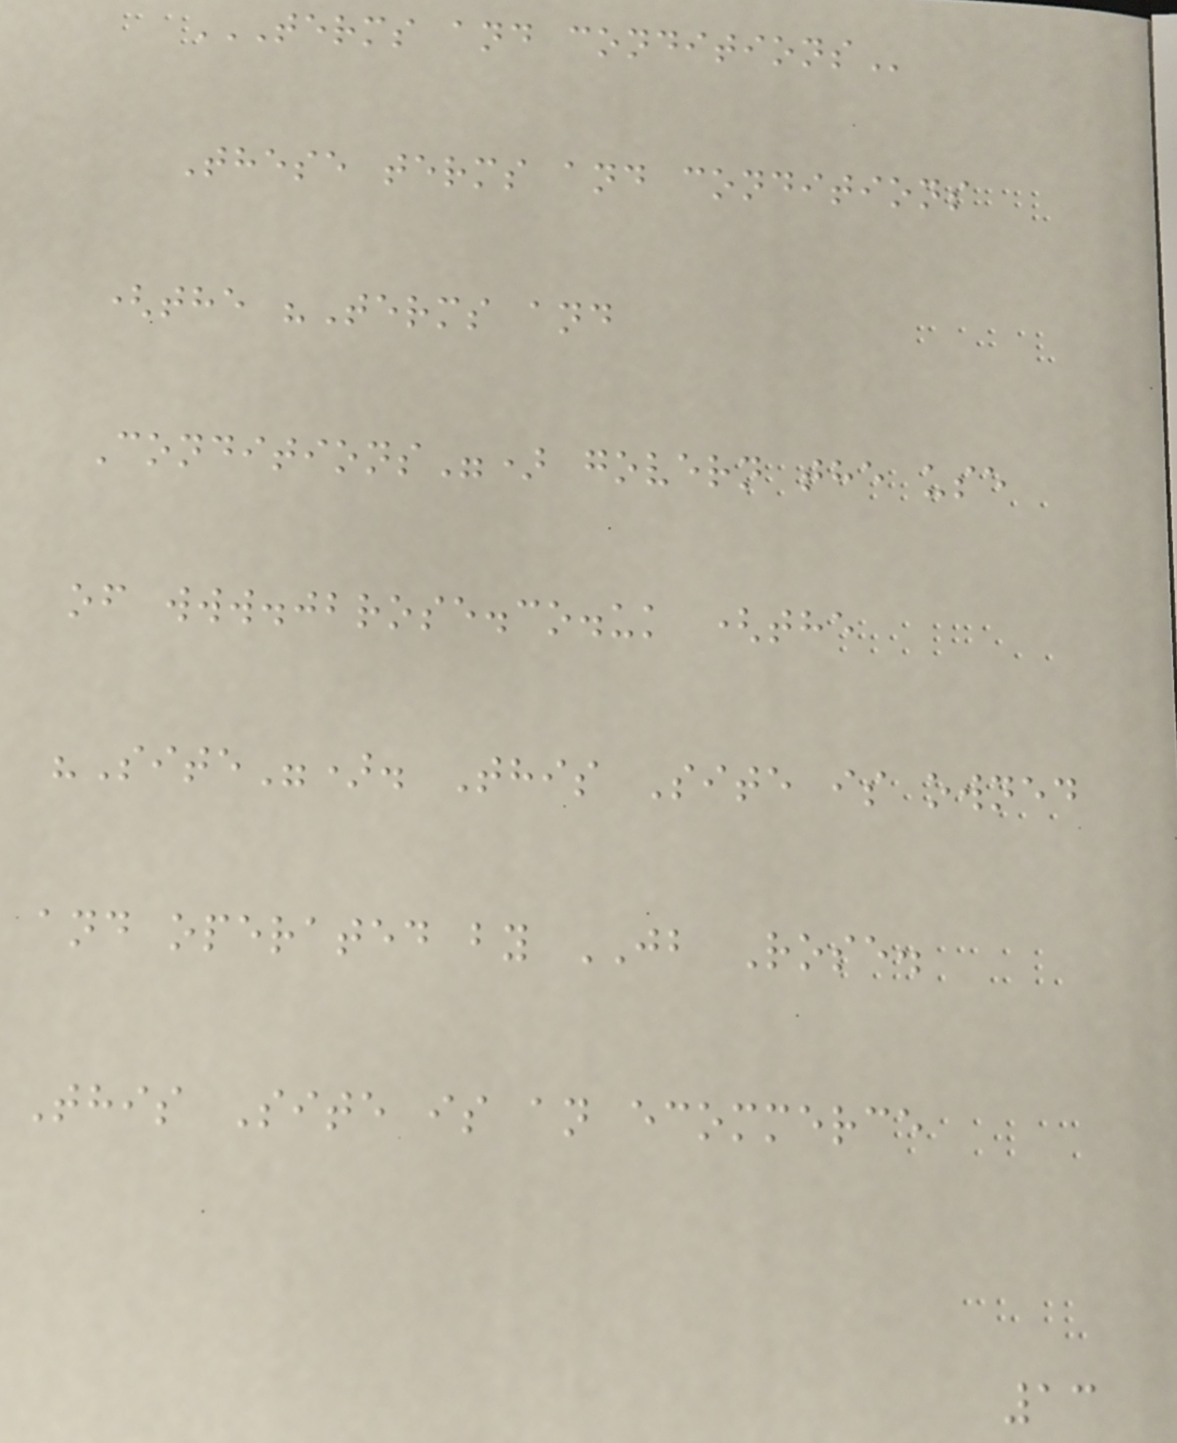TERMS AND CONDITIONS
These terms and conditions
(the "Terms and
Conditions") govern the use
of www.jbrose.co.uk (the
"Site"). This Site is owned
and operated by JB Rose.
This Site is an ecommerce
13
